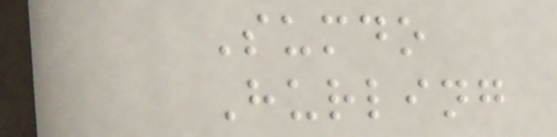Sumdo
Hurling
